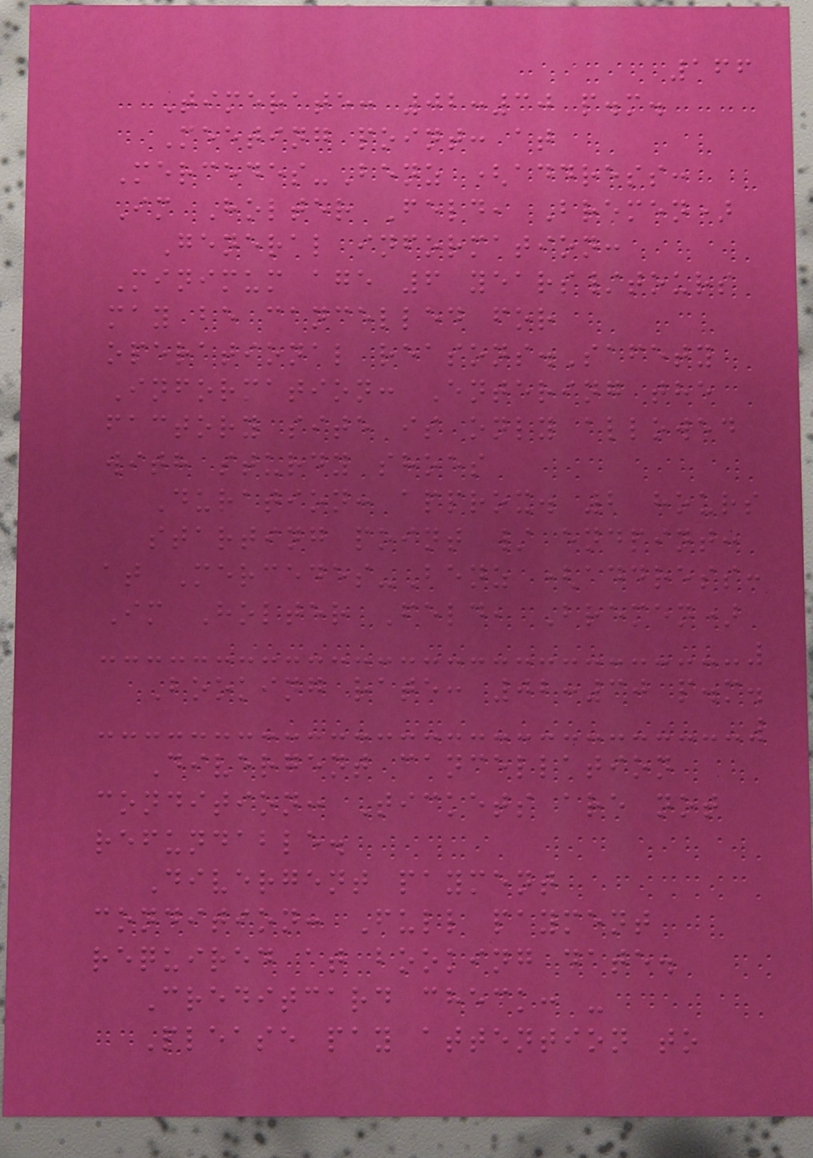166
Timerate: 02:30 p.m.
Meeting point: at
Mercedes-Benz (address:
Im Holter Feld, Bremen)
General information:
Minimum age 6 years/tours
may be cancelled for
operational reasons.Safety
Information: Entering the
factory site is only allowed
with sturdy shoes
Duration: approx. 2 hours
starting point / endpint:
at Mercedes-Benz (address:
Im Holter Feld, Bremen)
Booking rate: 02:30 p.m.
Divergent cancellation
condition: Tickets are not
refundable.
Divergent payment
condition: Full payment
required at booking date.
Creditcard check: -
Please pay attention to
